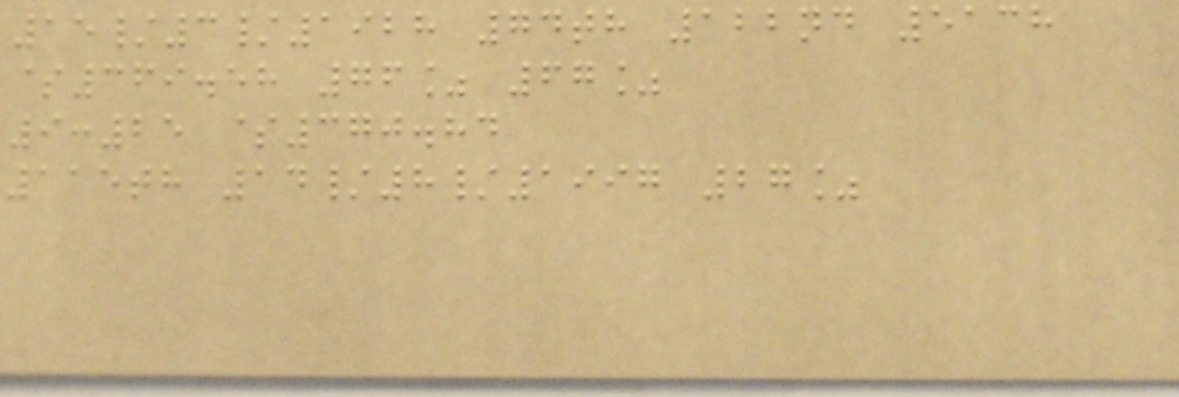15/3/1928 74th 122nd 5138
$369.58 76% 67%
9:25 $370.84
115th 14/8/1997 27%
